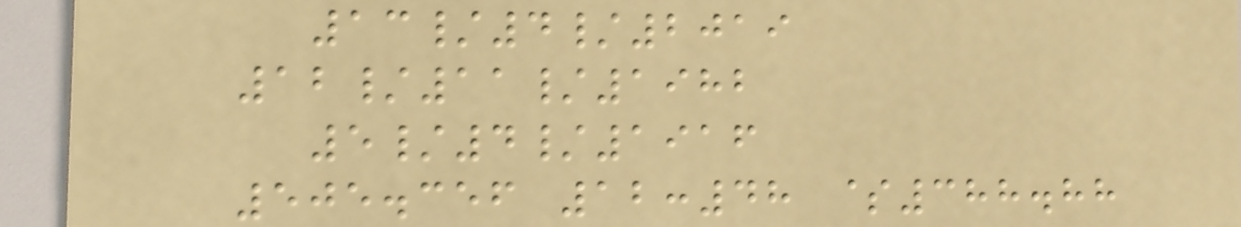13/4/2019
12/11/1982
5/4/1916
505.356 12:48 $388.88
